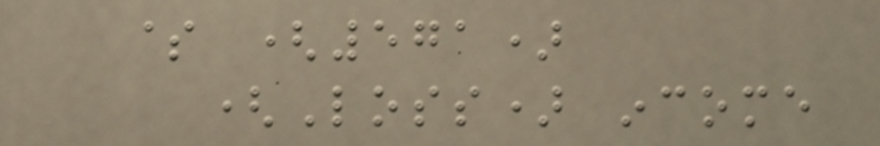$ (571)
(Loss) income
